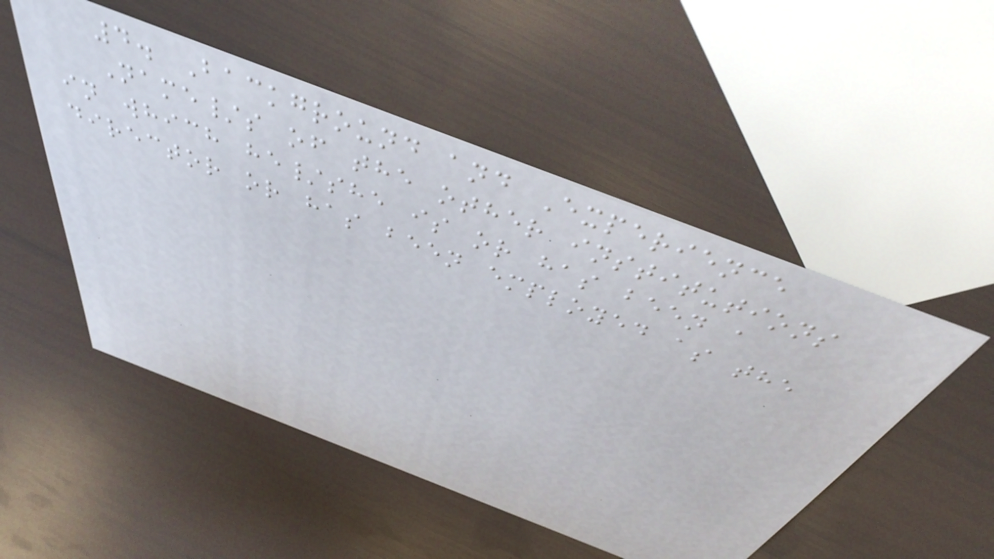4. Background and Experience
Name/s of the other institutions
in which he/she is or has been a
director or has been employed as the
